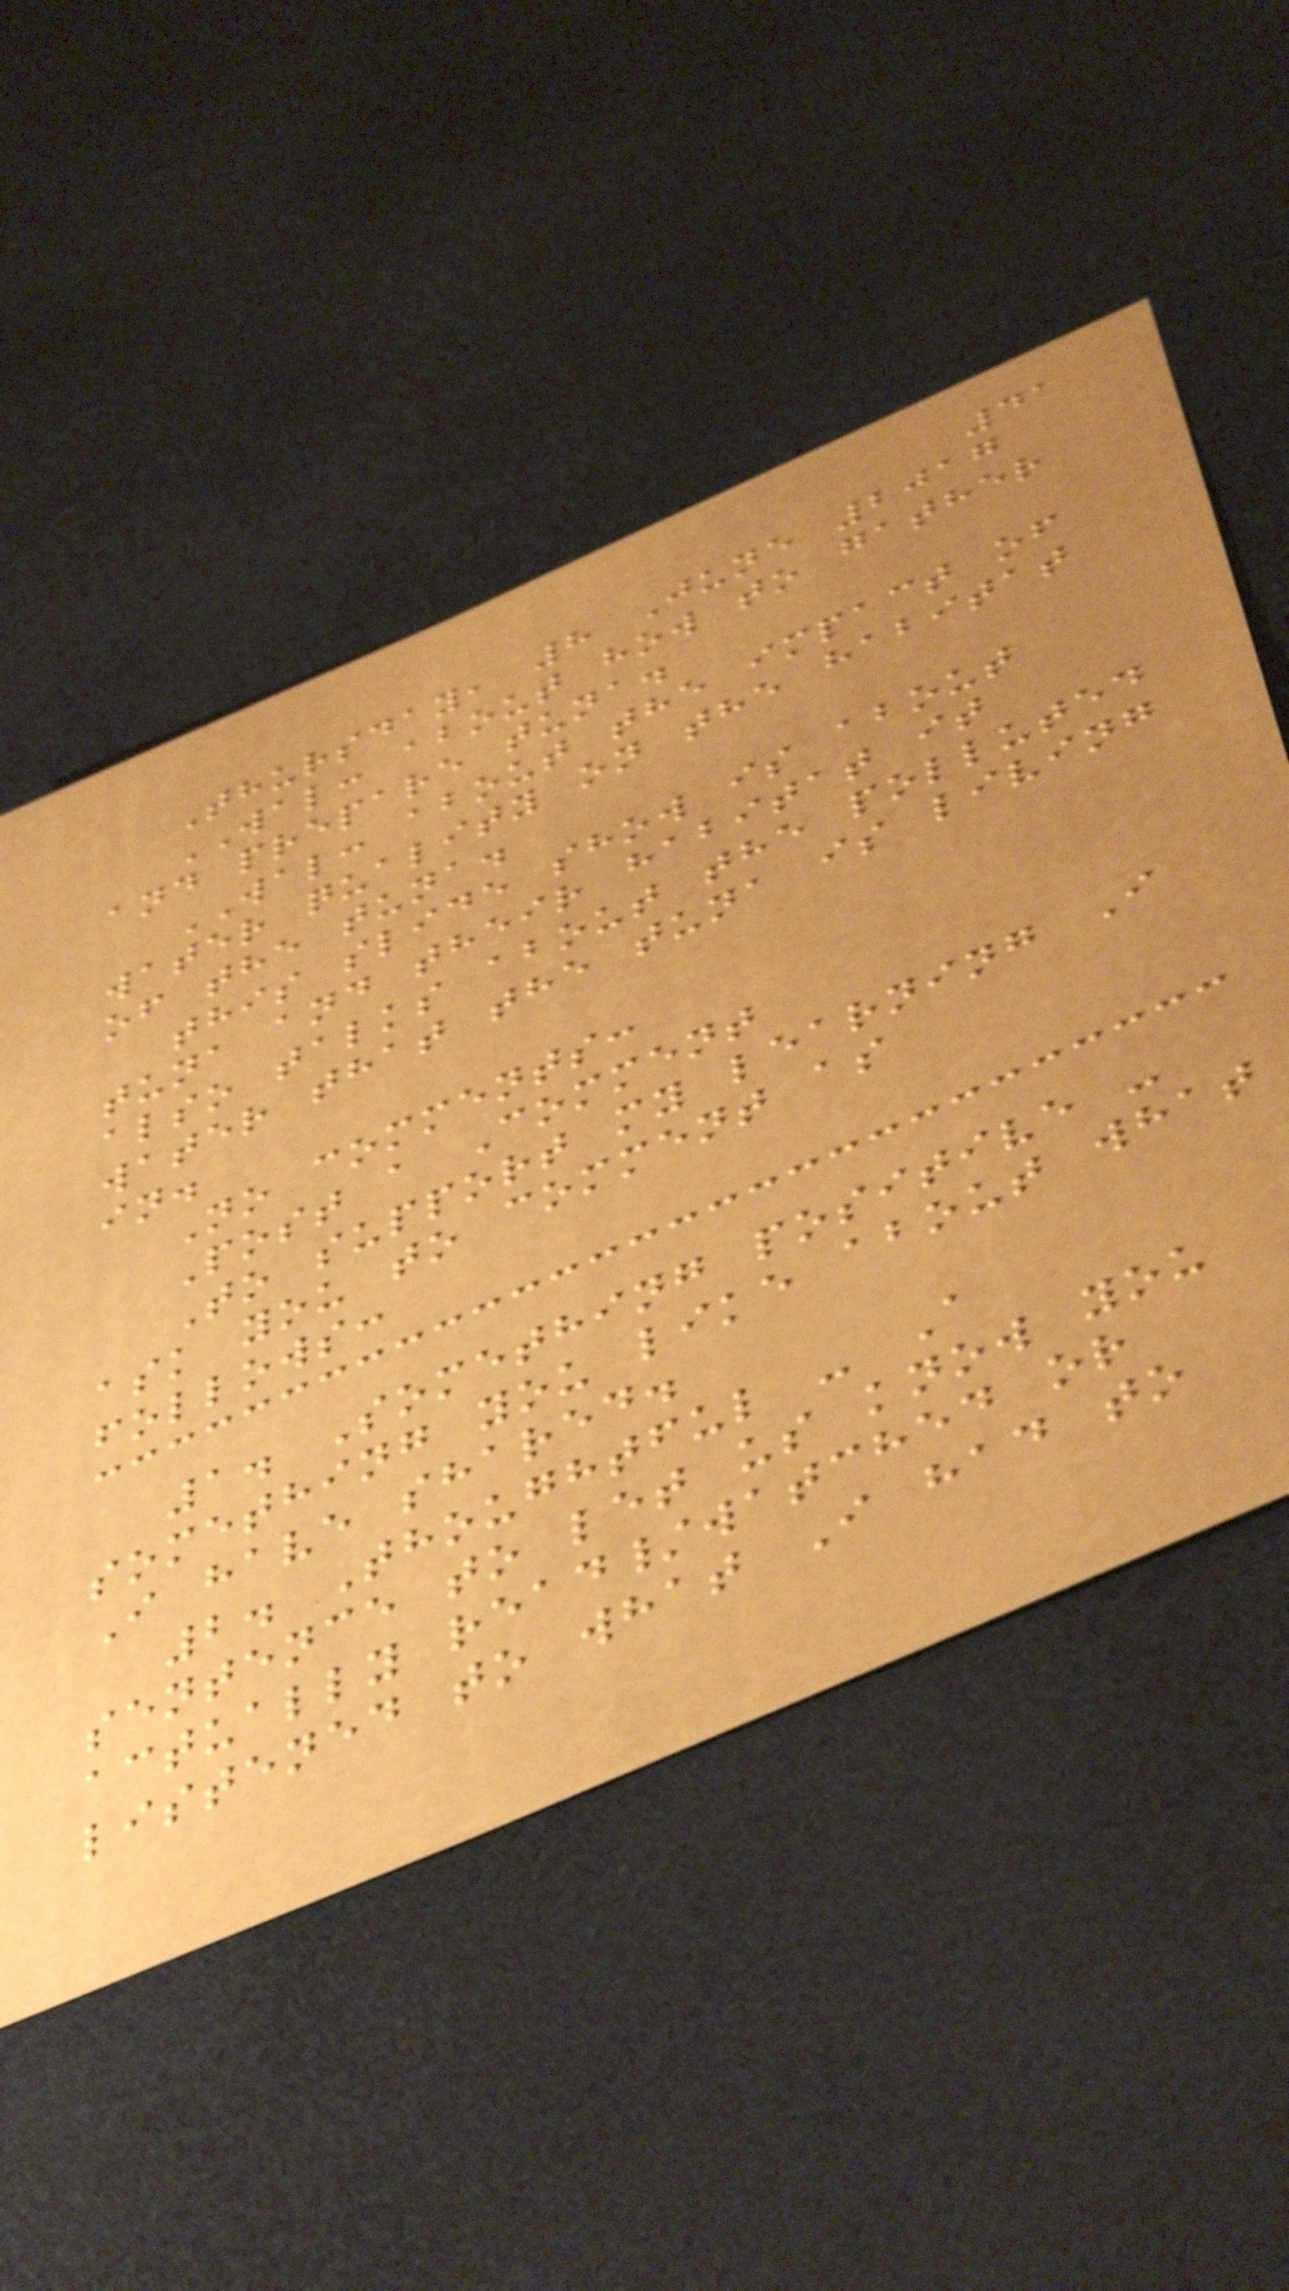41
Thursday, 8 June 2017
WAL: about how to gather
and prepare tuna.
WAL: about the impact of
water quality on the habitat
of the tuna.
this slide show is about
tuna and their habitat it
also talks about the polluted
water that the tuna is living
in.
No comments:
Post a Comment
To support my learning I
ask you to comment as
follows:
1. Something positive -
something you like about what
I have shared.
2. Thoughtful - A
sentence to let us know you
actually read/watched or
listened to what I had to
